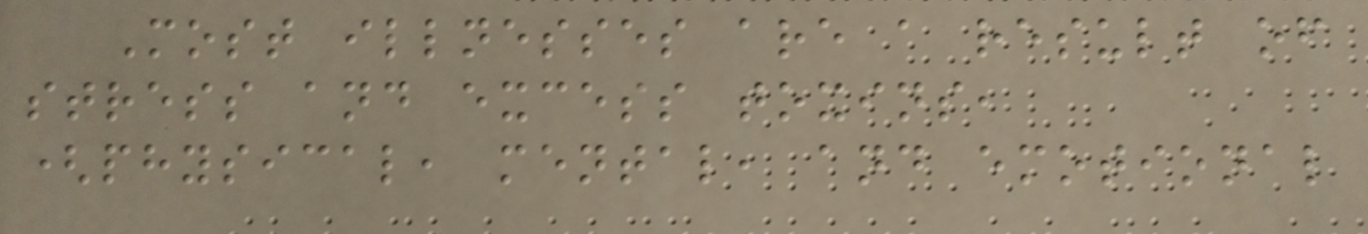Most illnesses are a result of
stress and excess toxins,
(physical, mental, and emotional
